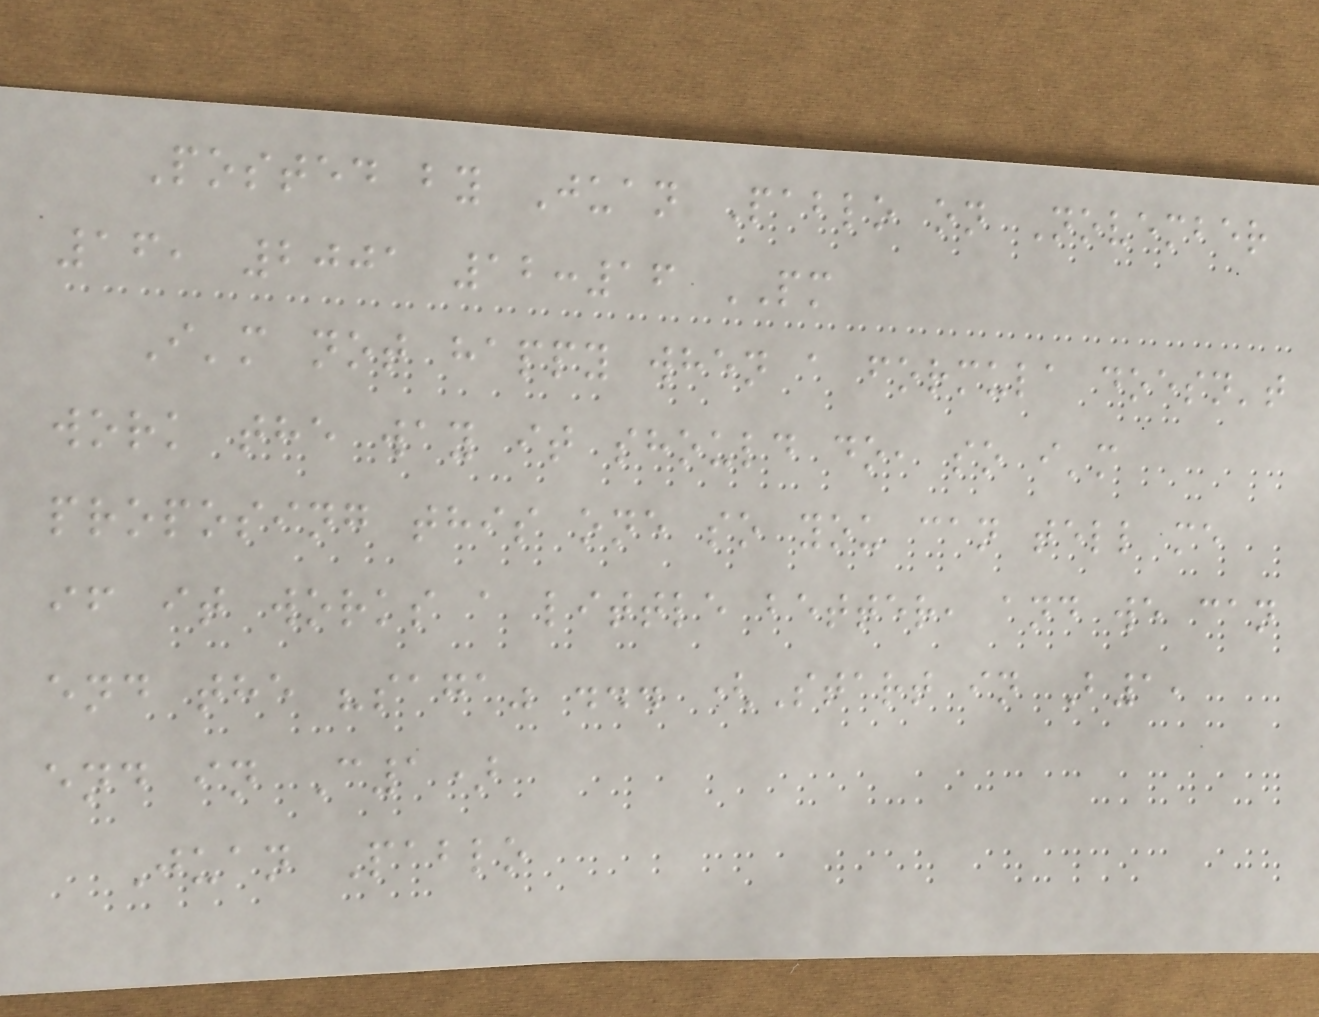Posted by Juan Pablo on November
16, 2001 12:16 PM
I'm not happy when a formula doesn't
work the way it should do, so i'm
proposing this one so you can tell me
if it works a little better, and we can
end the "saga" ... (Start in B1,
end in C1)
Juan Pablo
